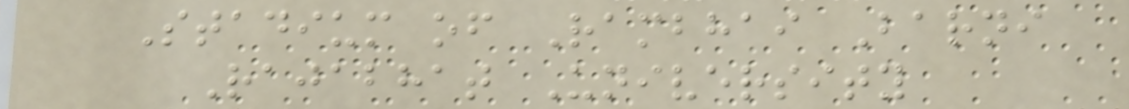Stadium of Rambhai Barni
Rajabhat University
